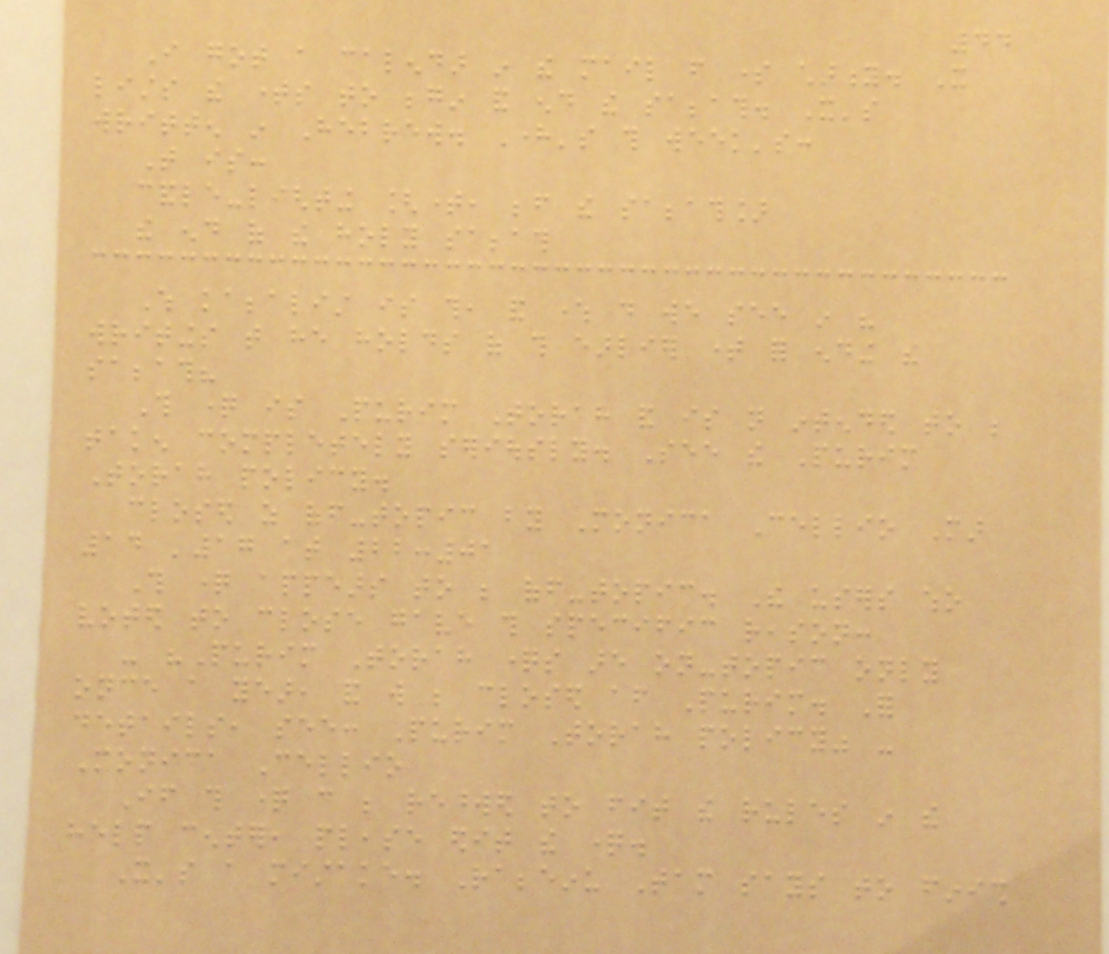44
I got a calendar in the mail from some charity. It
lists the times to begin and end the sabbath. It's
written in Hebrew. Here's this week's:
That is:
candle-lighting [time, before the sabbath]
the end of the holy sabbath
Which kabbalist is this, and where do we see in his
writings that he holds of this earlier time for ending the
sabbath?
This question is Purim Torah and is not intended to be
taken completely seriously. See the Purim
Torah policy.
closed as off-topic by Monica Cellio Mar
14 '17 at 22:01
This question appears to be off-topic. The users who
voted to close gave this specific reason:
- "Purim Torah questions are on-topic only
once a year, and will be closed after Purim. For
details, see: Purim Torah policy" -
Monica Cellio
If this question can be reworded to fit the rules in the
help center, please edit the question.
It's a mistake. Rabbeinu Tam says to finish
